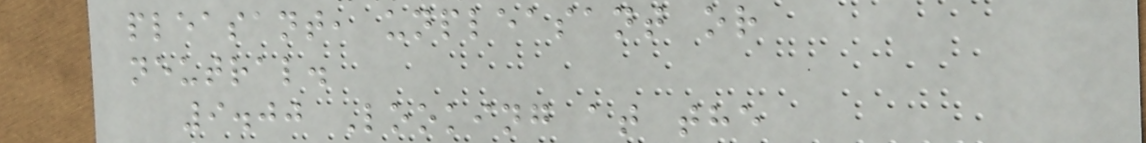pleasant, unpleasant or
neutral.
9.00 Looking at the
